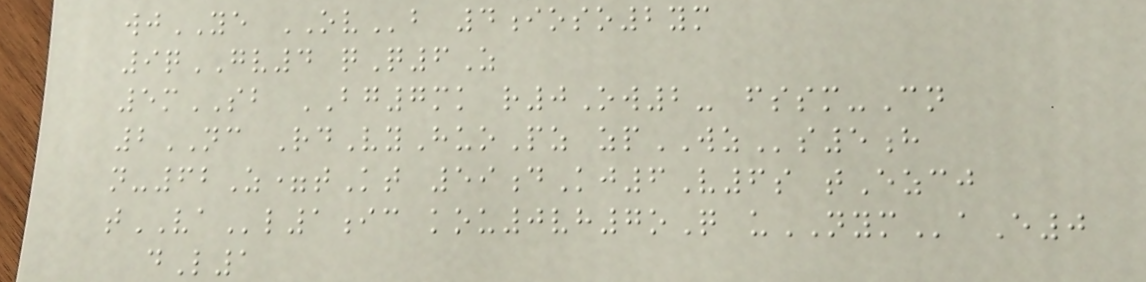wjYE OVb 4ioso2ym
9qGV4 qQ6Z
5mSB BG7mk r0Ow2- fssm-Cn
2NC RdVyHuoPz zpWZs5h
n-62Z=tKt 59dKj6V6s tEzcj
tVAl1ic kou0vh7oQ uNYMaE0
dL1
